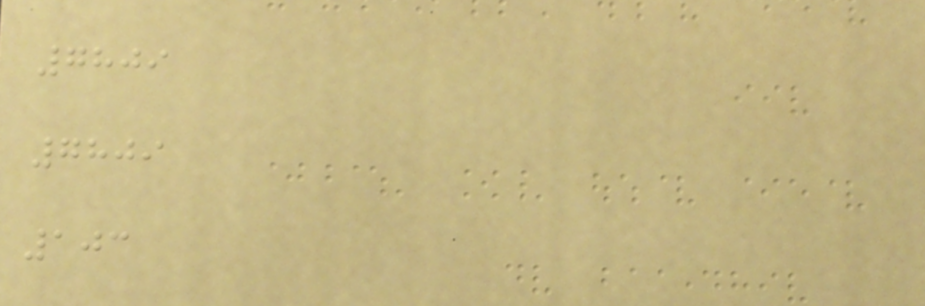7809
7809
103
